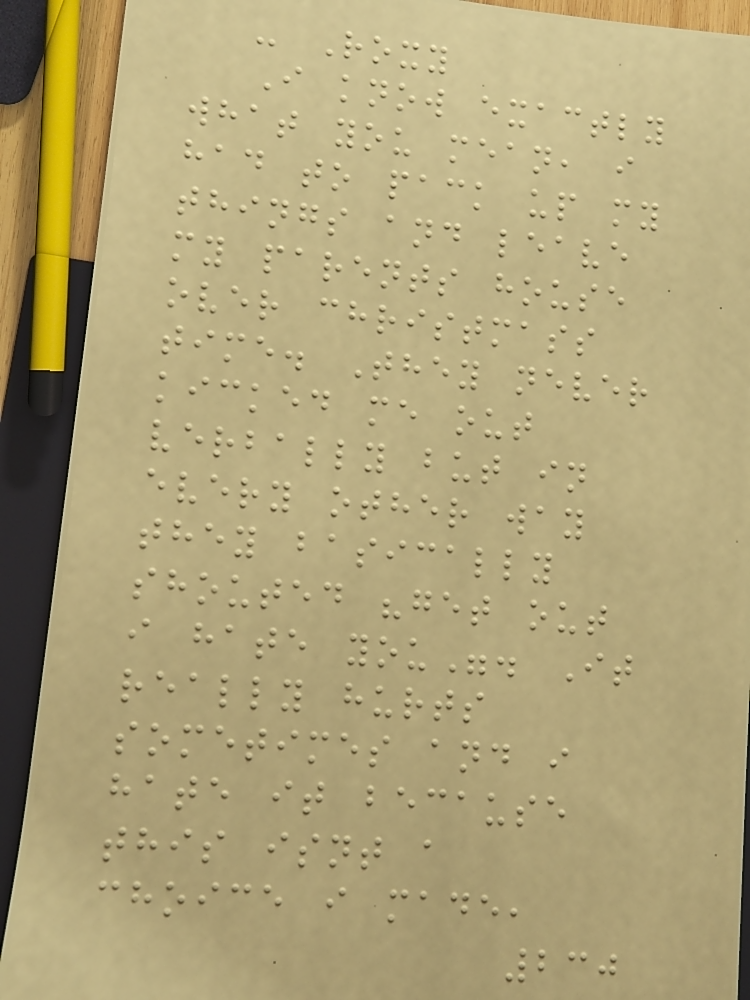- Roxy
I know exactly
what you mean, i
had to pack up my
things and leave
my parents house
over christmass
time. They never
kicked me out
verbally but in
every other way
they basically
shouted "get out
i hate you". It
really hurts
sometimes and i
hate it because
this isnt a
choice i made,
230
